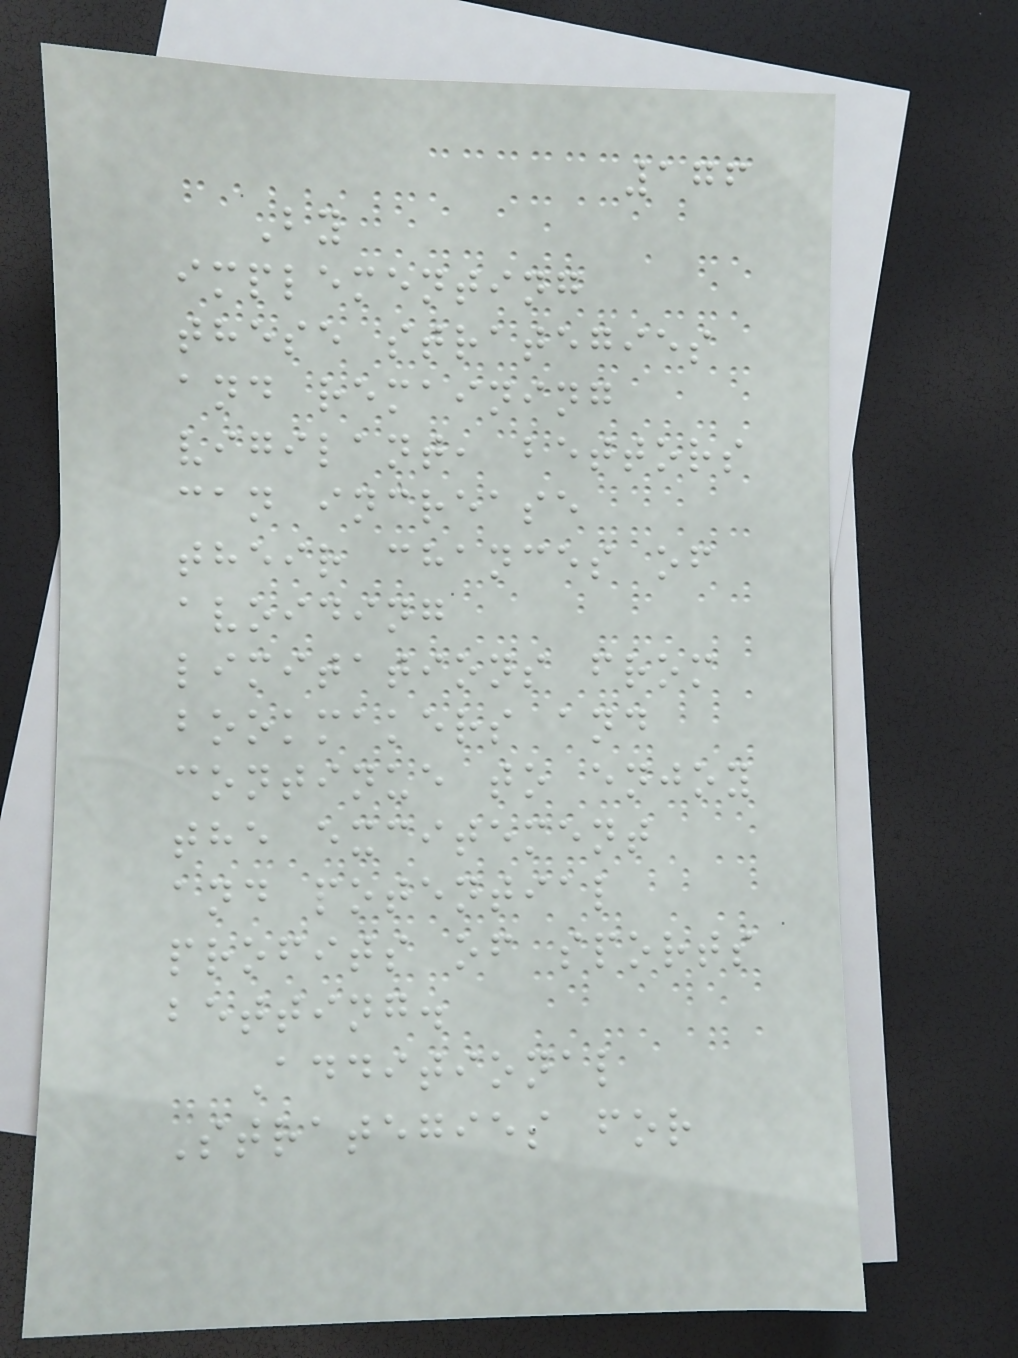176
By
implementing
these strategies
and remaining
vigilant, bettors
can increase
their chances of
avoiding
limitations from
bookmakers and
continue to enjoy
the excitement
and potential
profits of sports
betting.
Additional
Strategies for
